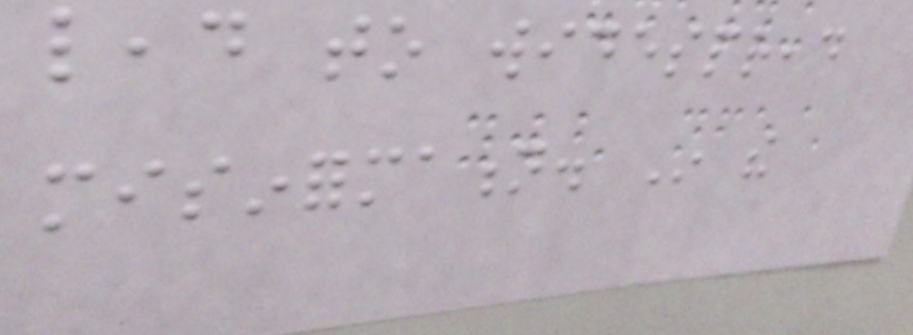lead to widespread
misinformation. In the
